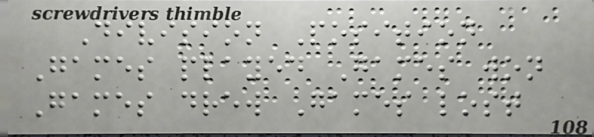Division Position
Games played Games won
Games drew Games lost
